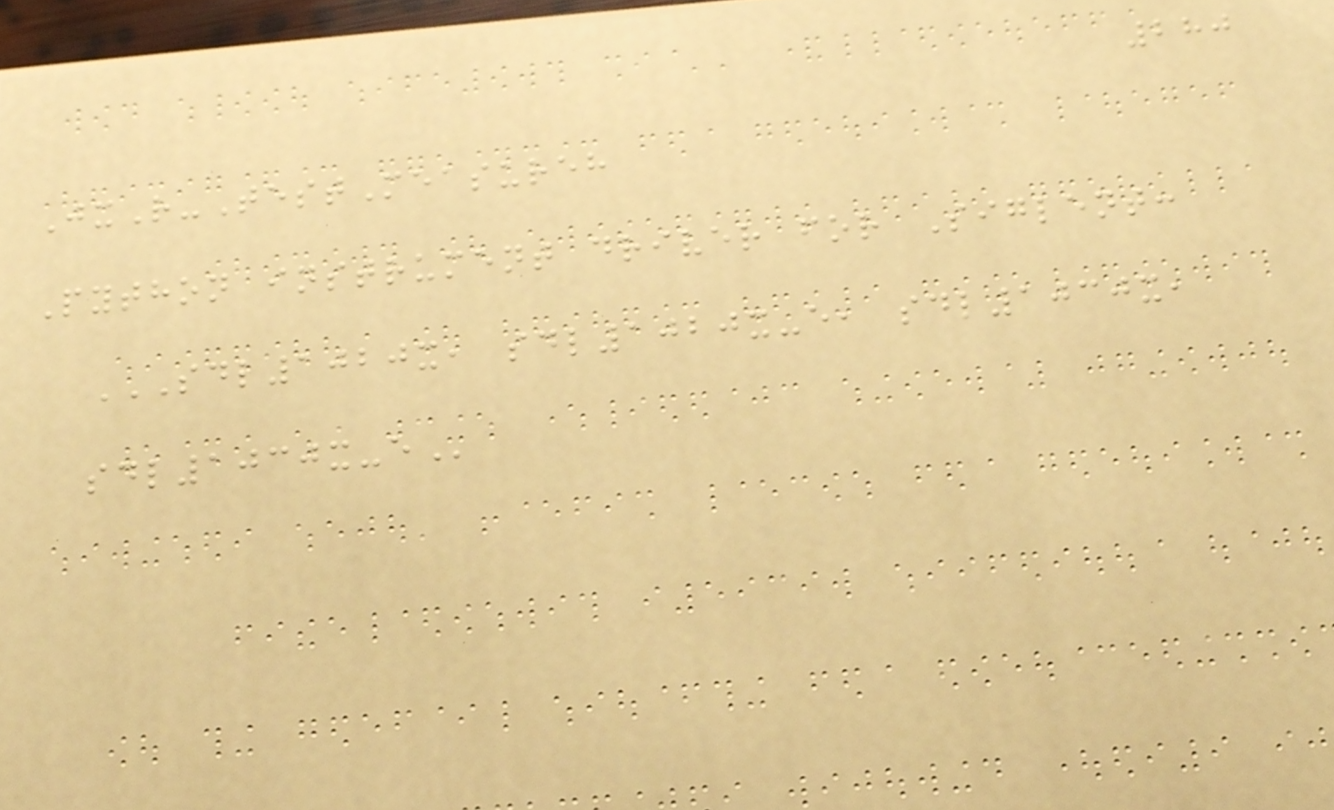280
JxR-TestMeasureh
Python instrument driver for Siglent:
SDL1020X, SDL1020X-E, SDL1030X,
SDL1030X-E
